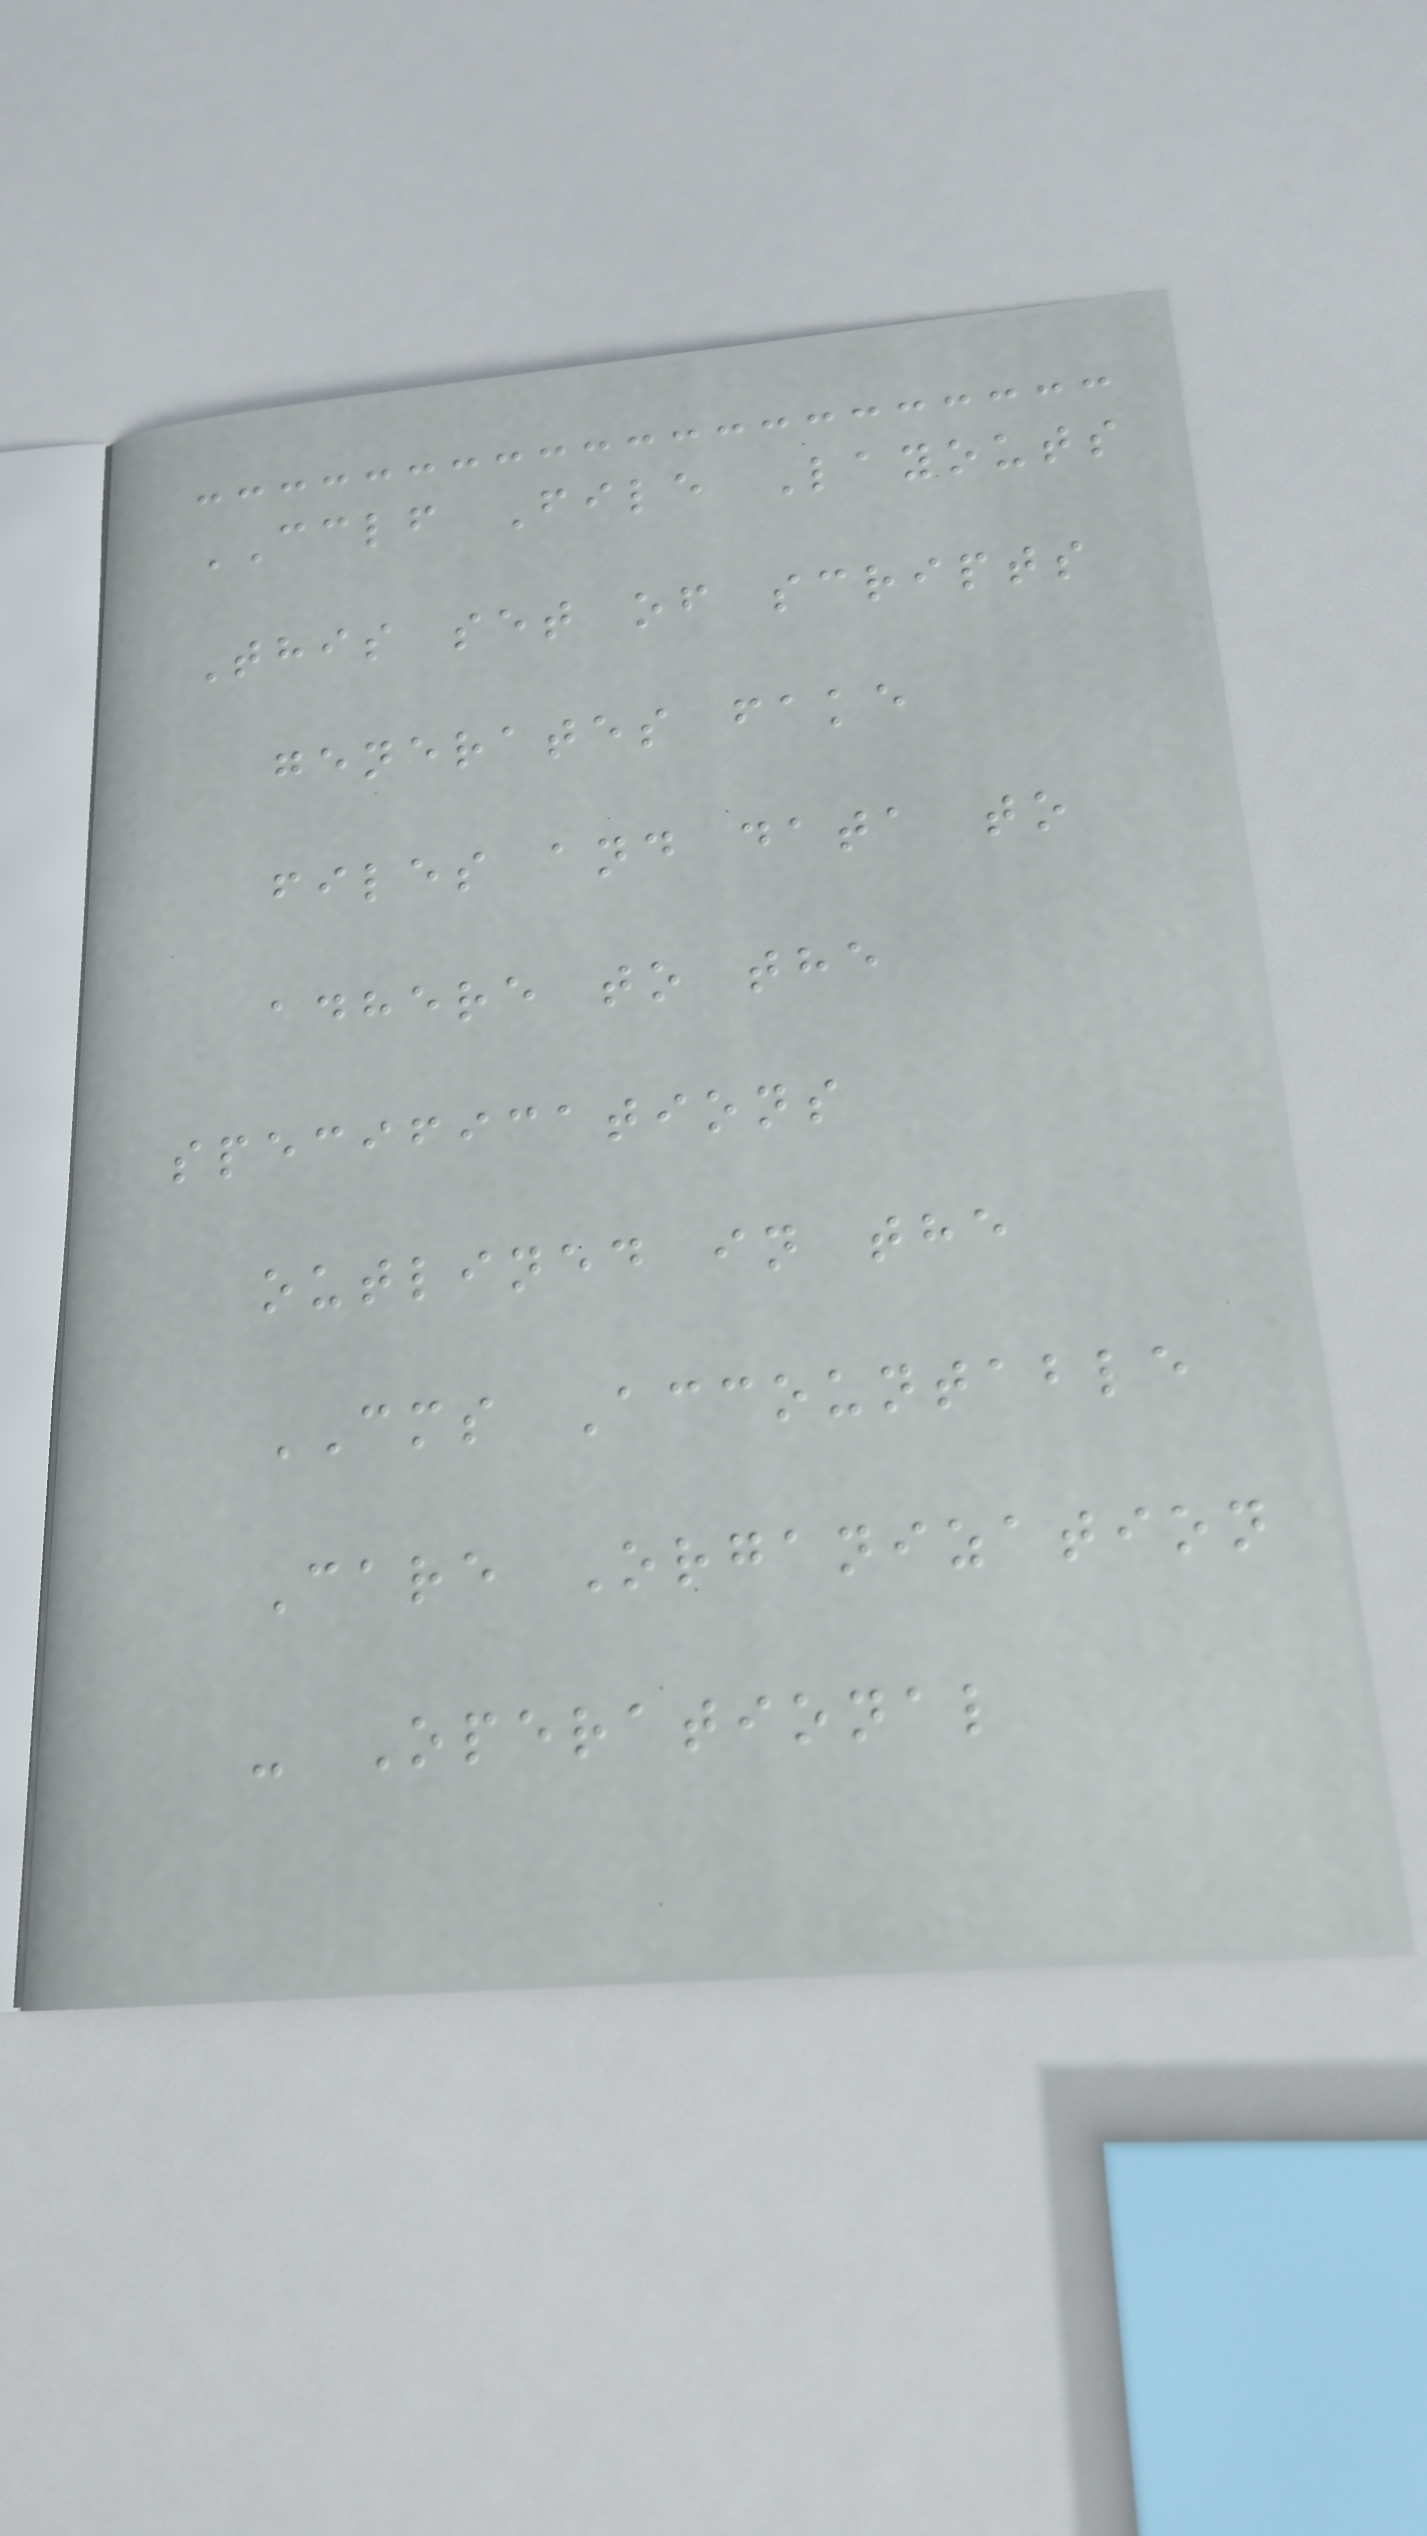CCLF File Layouts
This set of scripts
generates fake
files and data to
adhere to the
specifications
outlined in the
CMS Accountable
Care Organization
- Operational
